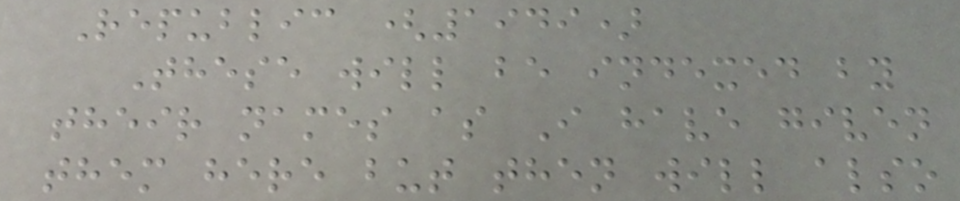Republic (1949)
These will be indexed by
their names as I have given
them here but then will also
